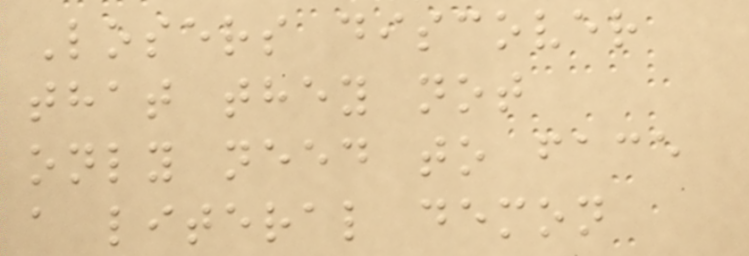Losers discover
that they not
only need to face
a literal demon
